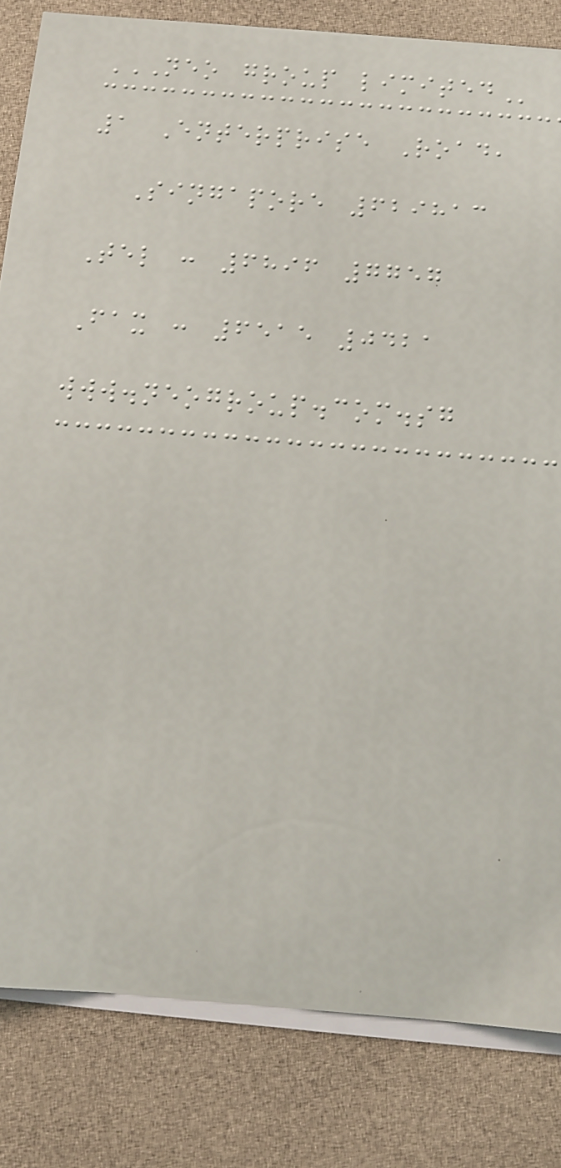NEO GROUP LIMITED
1 Enterprise Road,
Singapore 629813
Tel : 6896 7757
Fax : 6515 0421
www.neogroup.com.sg
